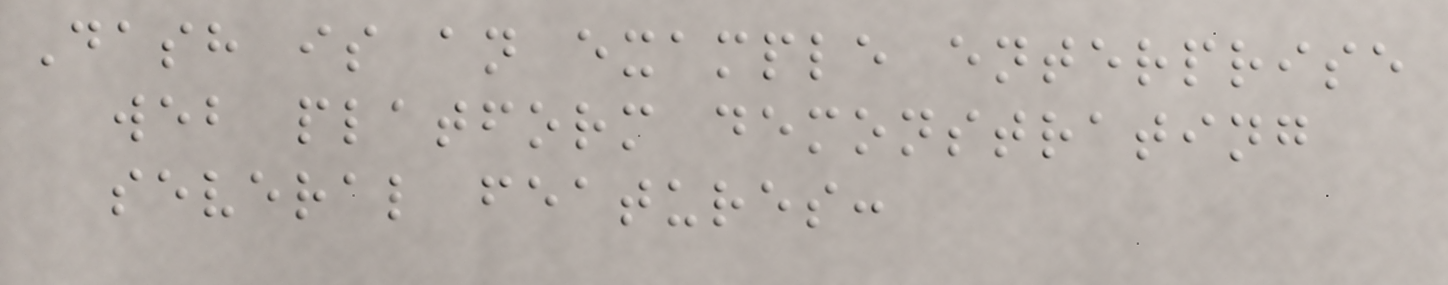Dash is an example enterprise
web platform demonstrating
several features:
